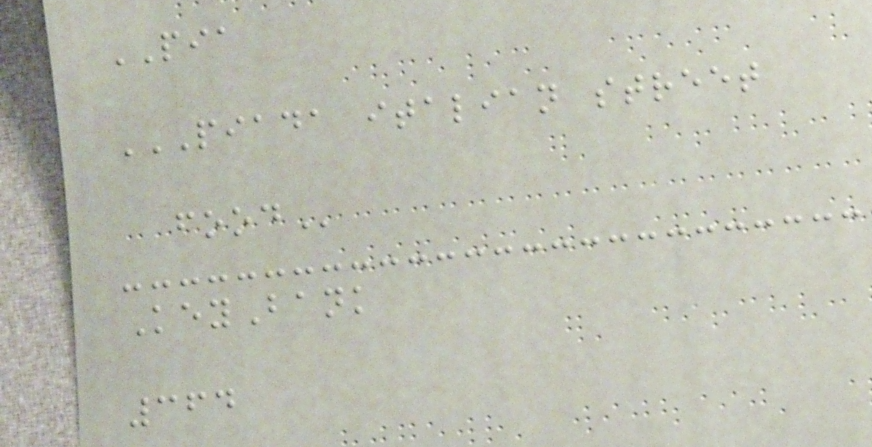PIA
PIADA ITALIAN STREET
FOOD
KeyBank
364
